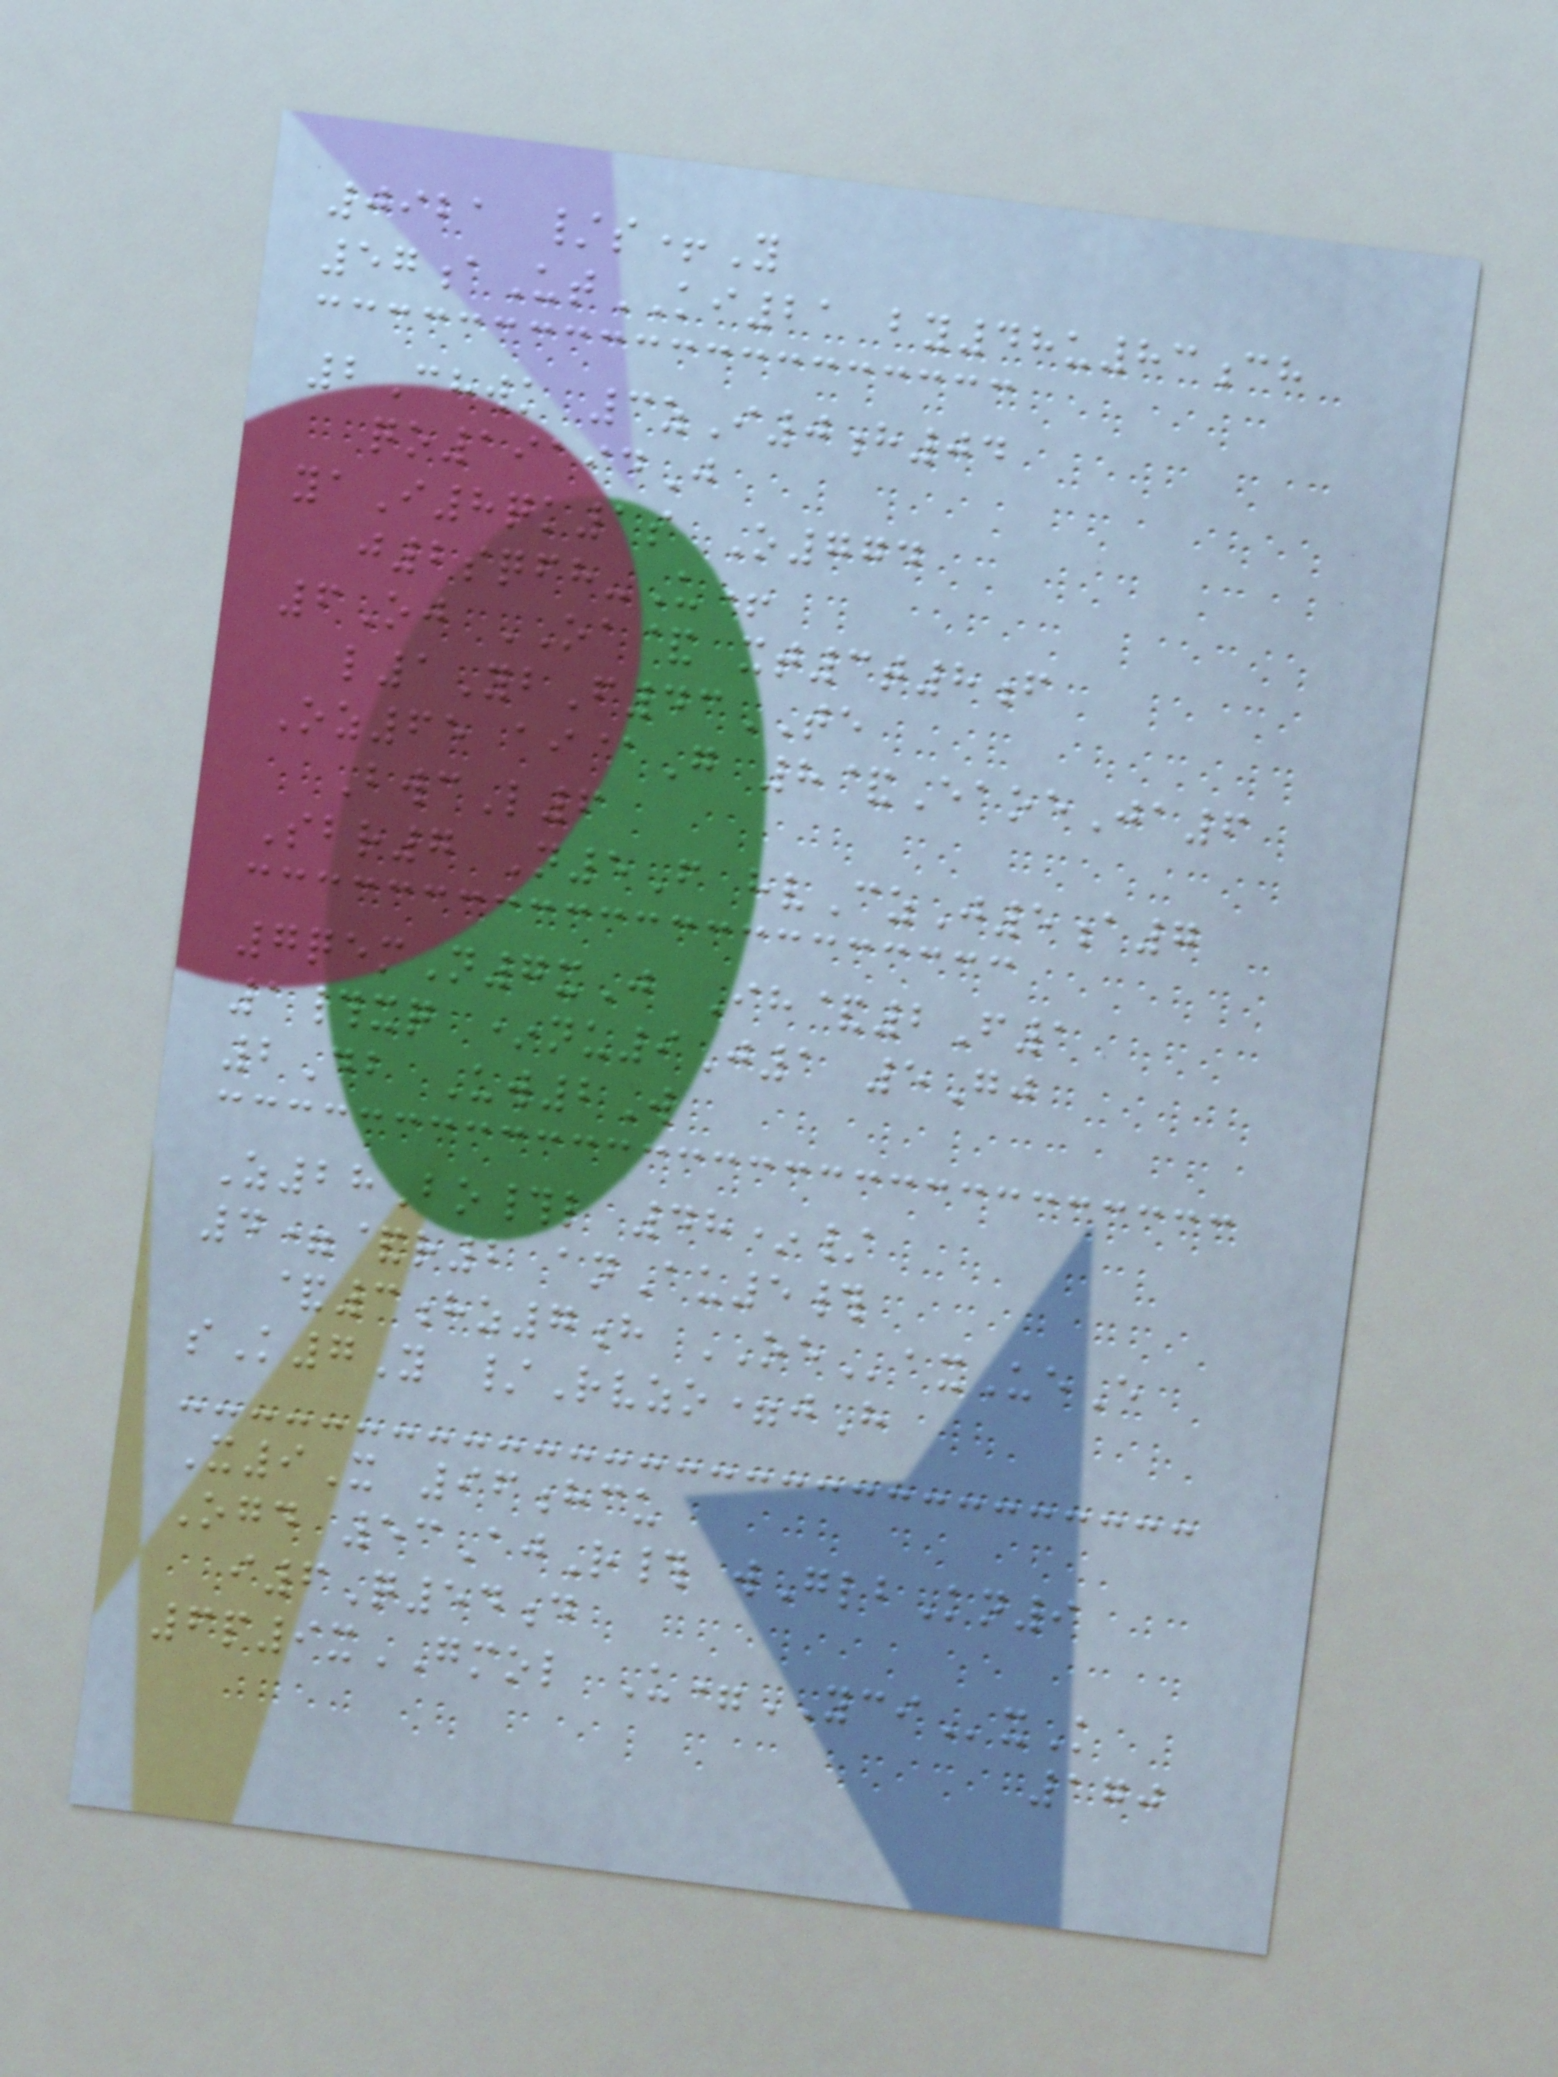0921 /s+Y
57aUtKI21 by48u83ch
2Chwk 3zI0h04
qo19194J
yaI8qk1s O774
j2sqfh-U+
6Oj OA& xt3t8f
l1YbF43TE
Oz65 ai@G 8&EaoeJa6
BwcL6
Sbr7 N5F hvCzJ5a7
7qemN7xJ Ih&2F1
1#xq *nu9J1 5Gj
2Db Uw2W
Z28Bo#l 48*/
4=&r2 anAu5#
&3hz7h OEaxUeE
sK7Y /Rvzo=jH
X9X 96hcu
Ogd 53AjR# wGlbKn9
i6Q54d
6p9xGMOL U=YCIxK
170
